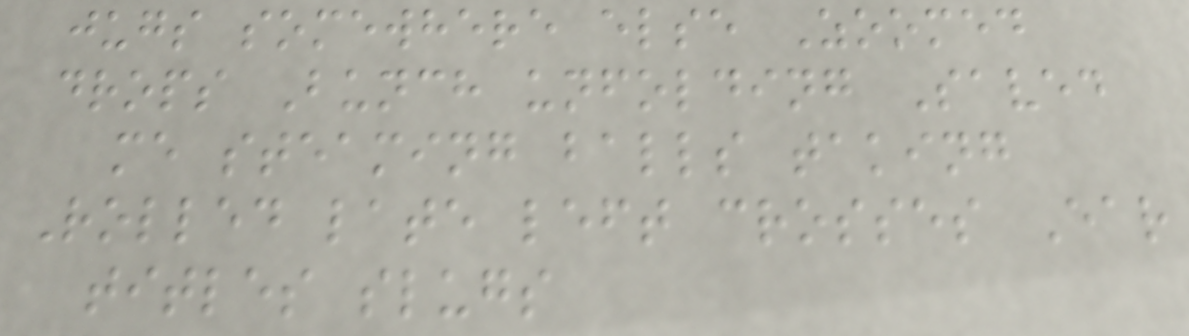jugs somewhere else Zoomed
drops Bunch unfolding Saved
me steaming balls taking
Rolled late left crosses Ear
titles slugs
